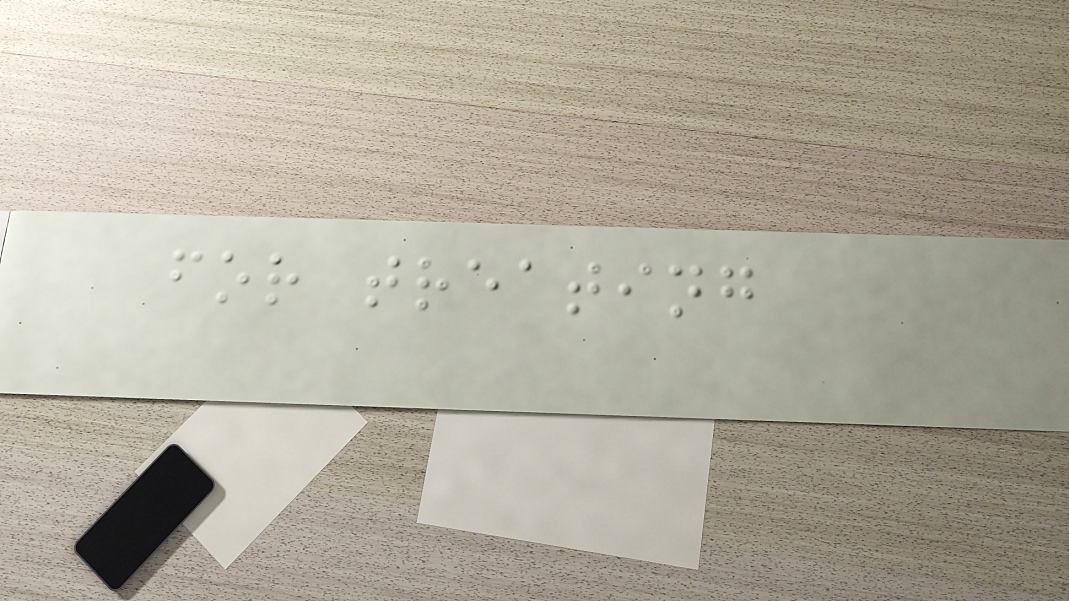for treating
